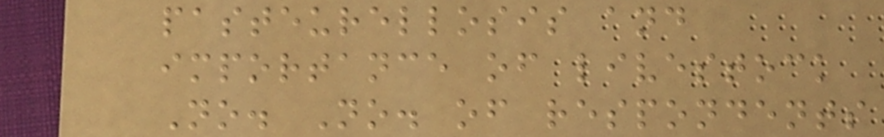pasteurellosis and
importance of livestock
No. No. of respondents
